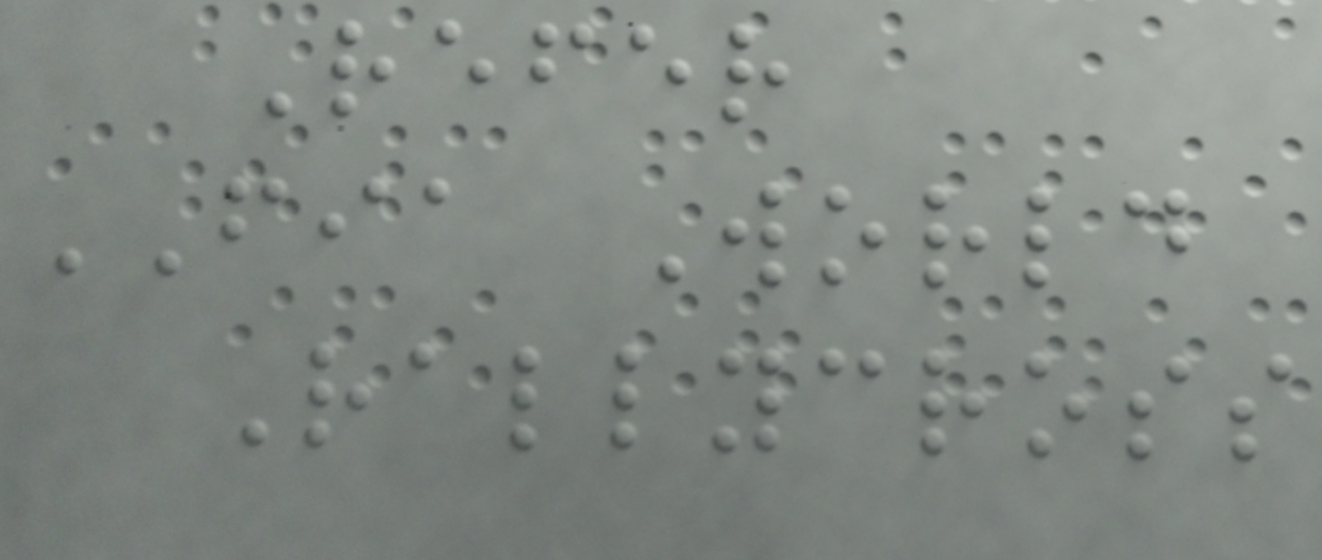Refer
FIA World
Rallycross
